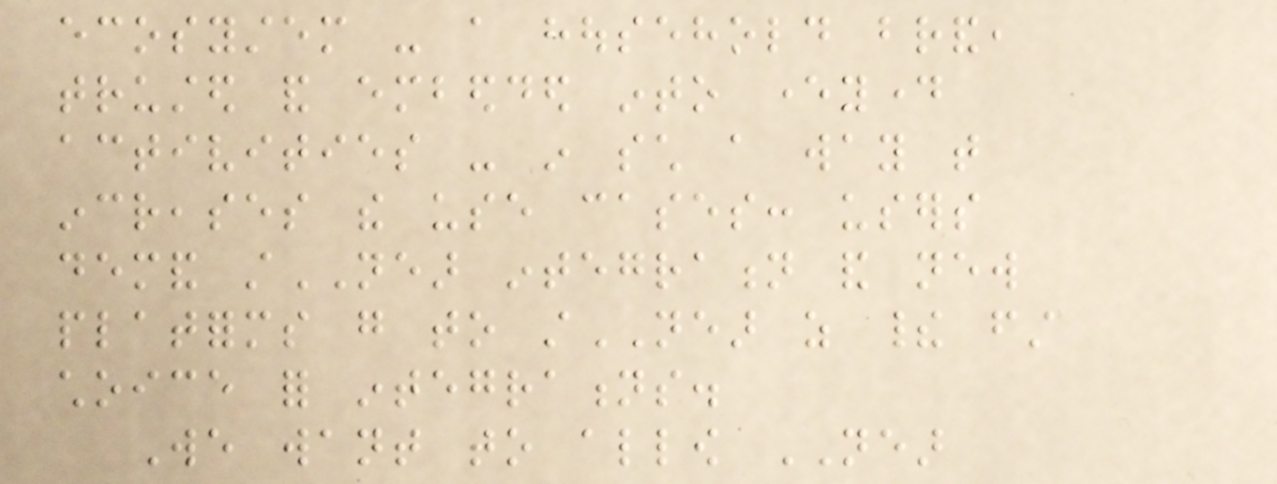ecosystem - a household brand,
trusted and embedded into everyday
activities - in such a way that
increases the use cases: users
demand stNEAR integration and new
platforms go to stNEAR as their first
choice for integrations.
We want to allow NEAR
